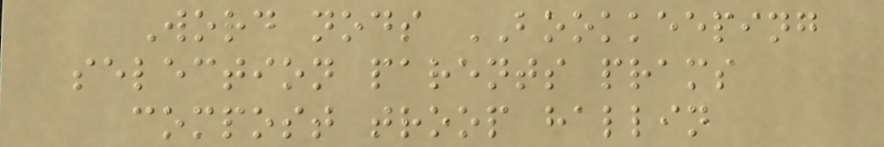Word nods BOOKKEEPING
selection parents prams
compost troop hallin
